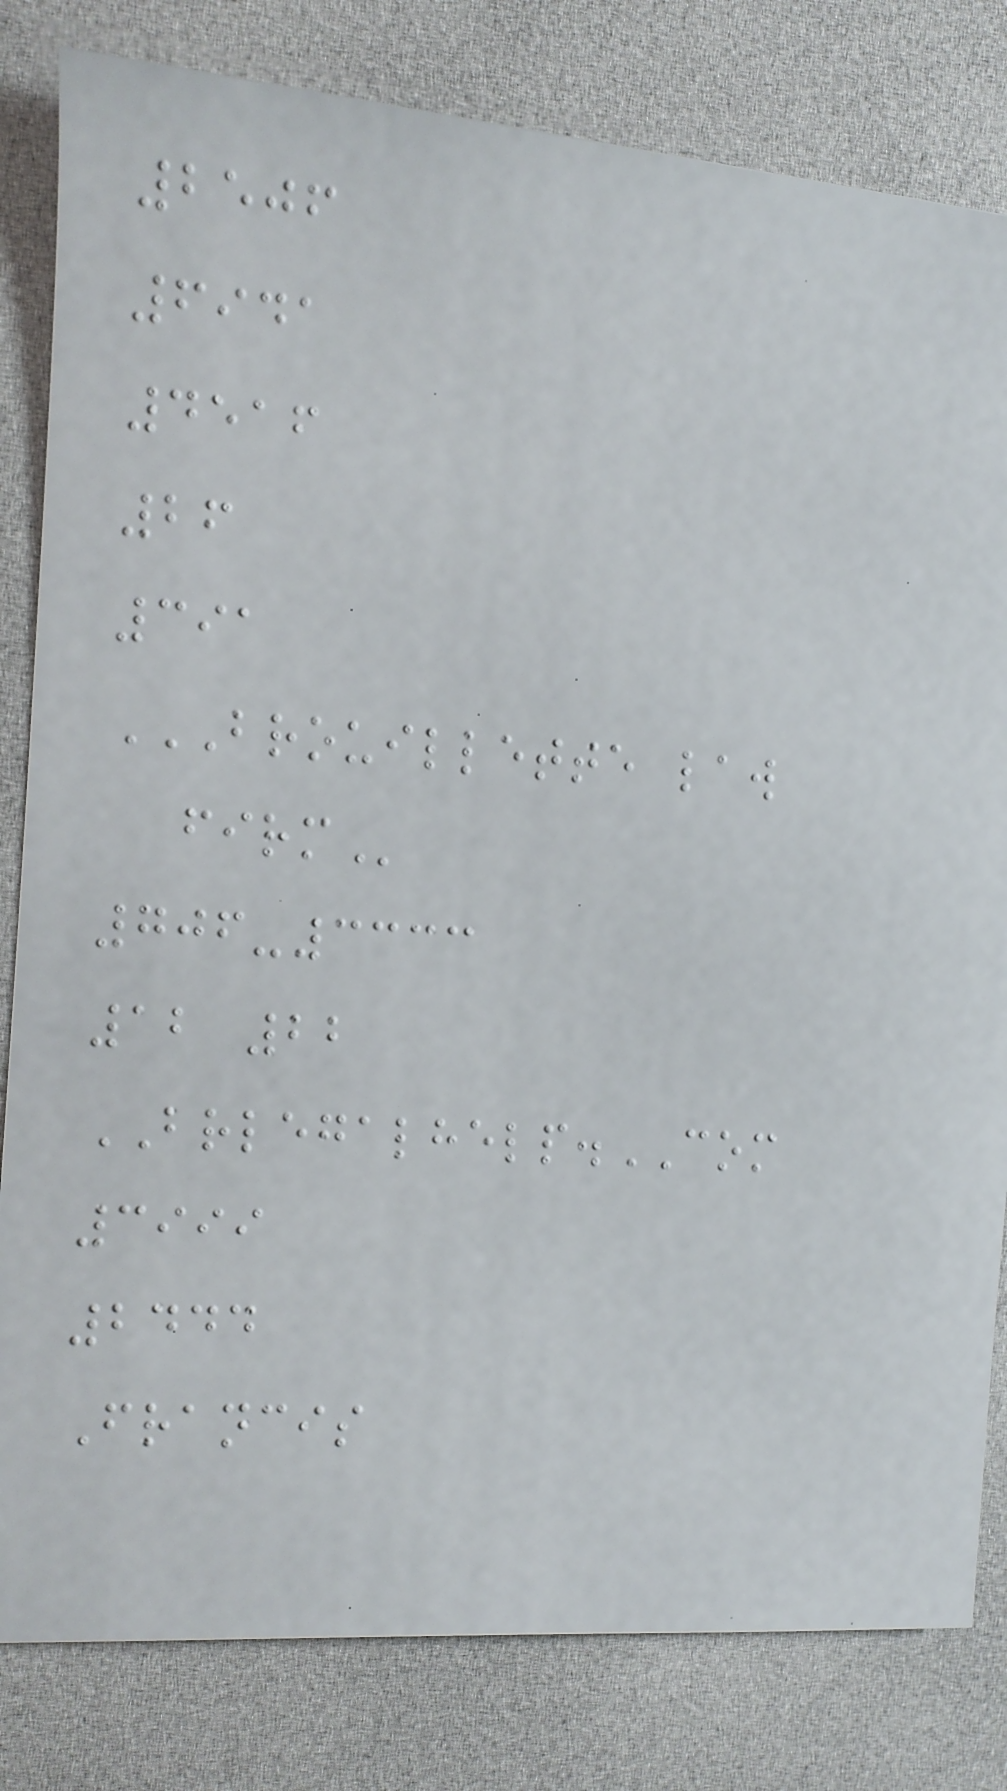2506
6941
4516
26
391
BROUILLETTE LAW
FIRM
706-3333
12 22
BRLEGALHELP.COM
3999
2444
Francis
